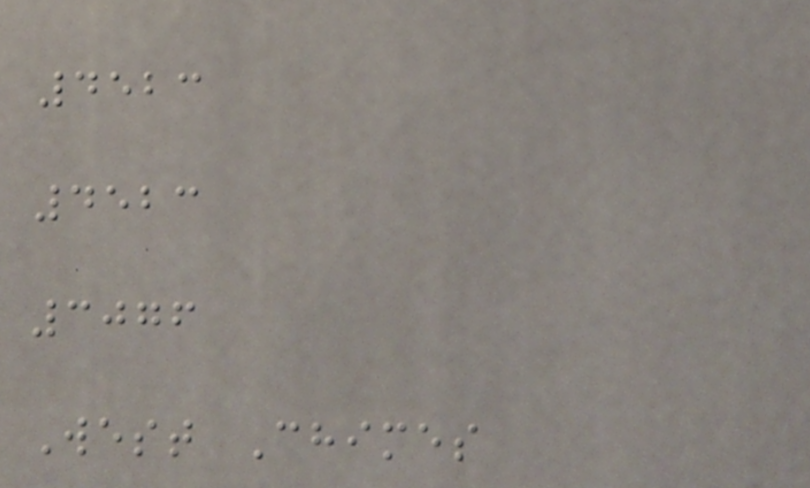4523
4523
3076
West Chimes
